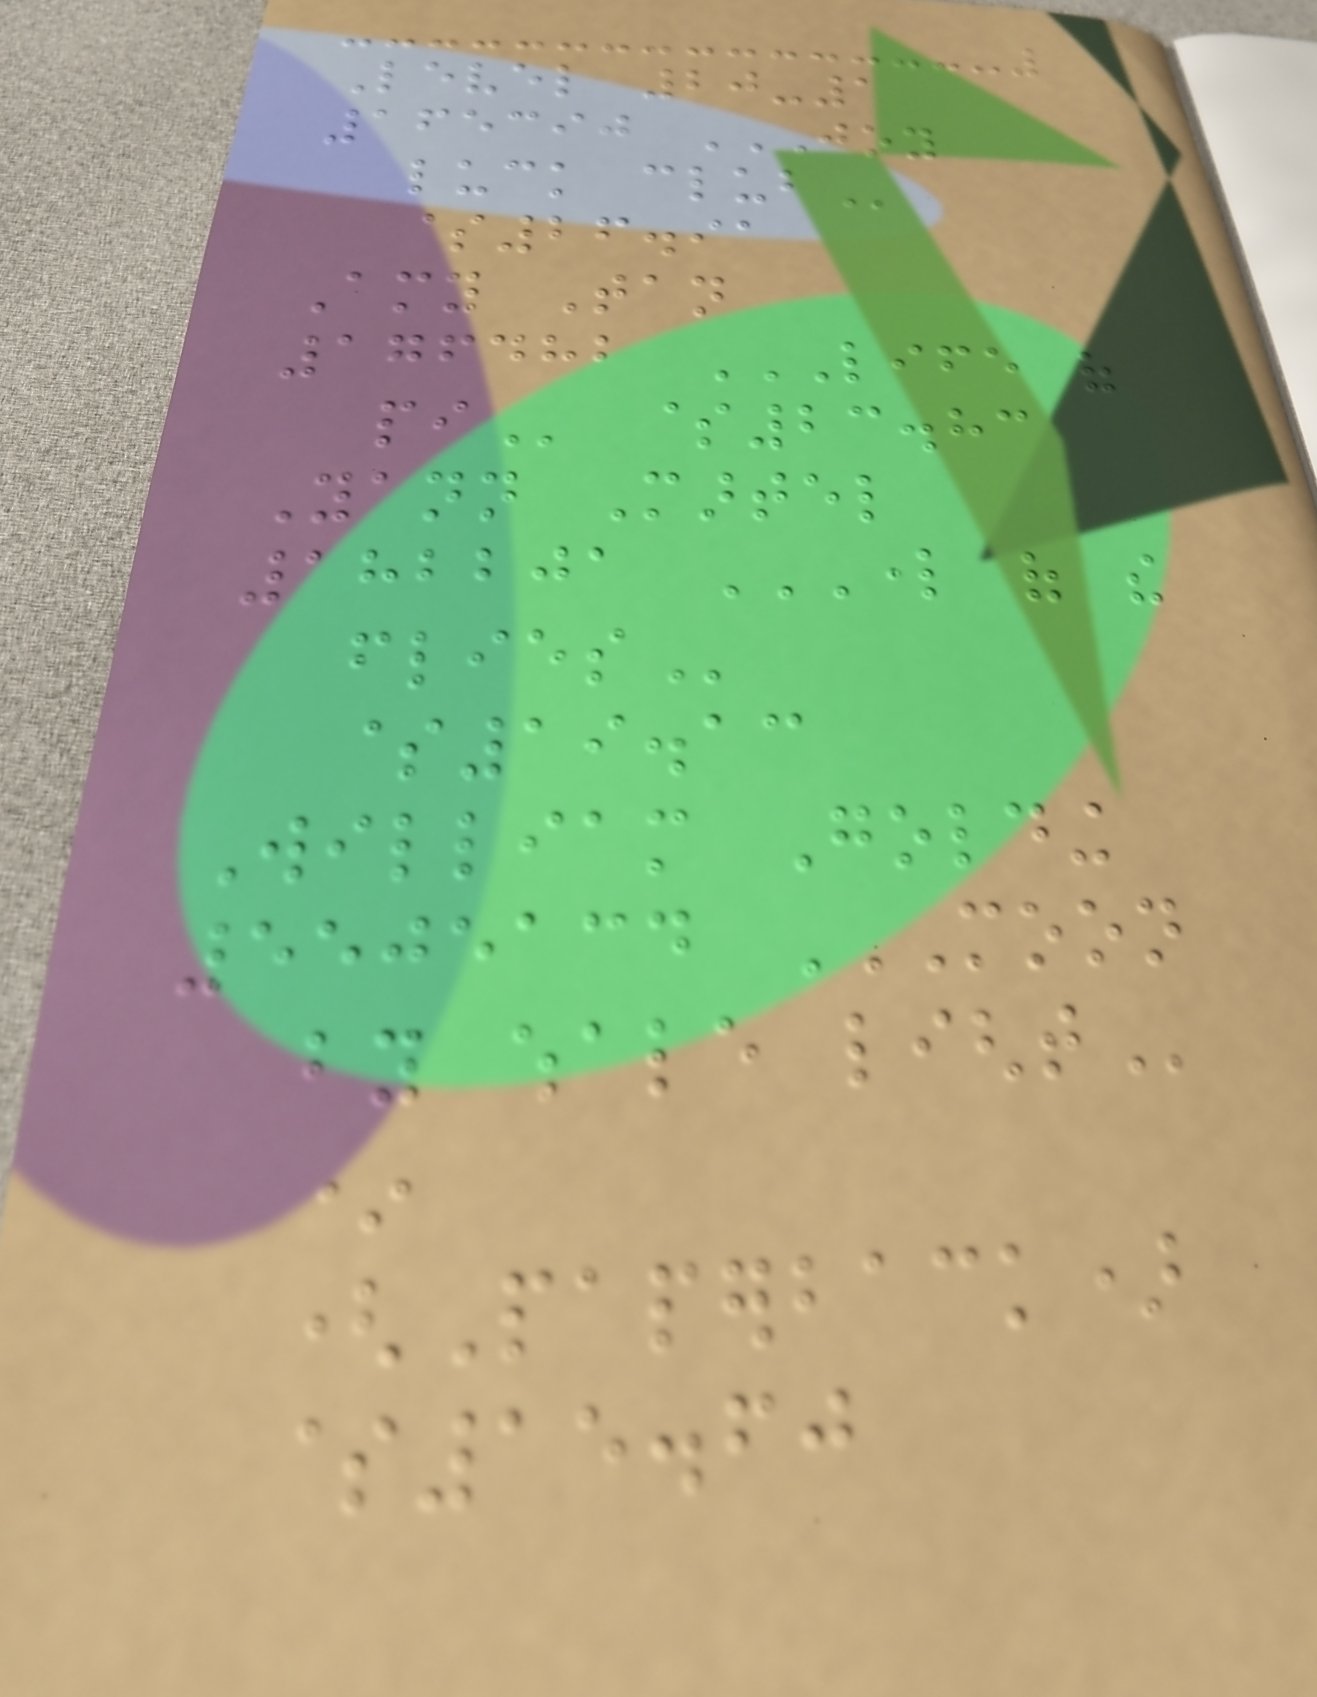Level 20-1
165390 JOY
LUCK CLUB
$26.91
Amy Tan
176482 LIFE OF
PI $23.83
Yann Martel
182201 LORD OF THE
FLIES
$19.13
William Golding
5505134 MOON
BY WHALE LIGHT
*
(Paperback)
$15.60
